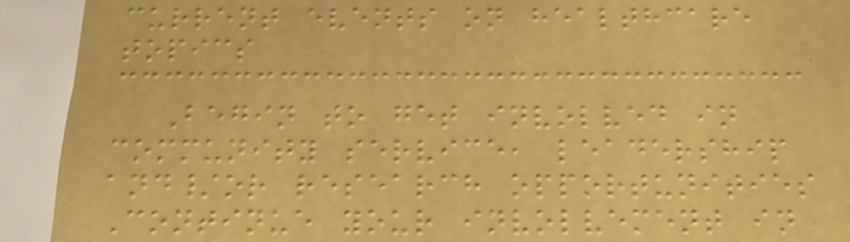current events on healthcare
topics
Begin to get involved in
community service, leadership
and/or research opportunities
Continue your involvement in
